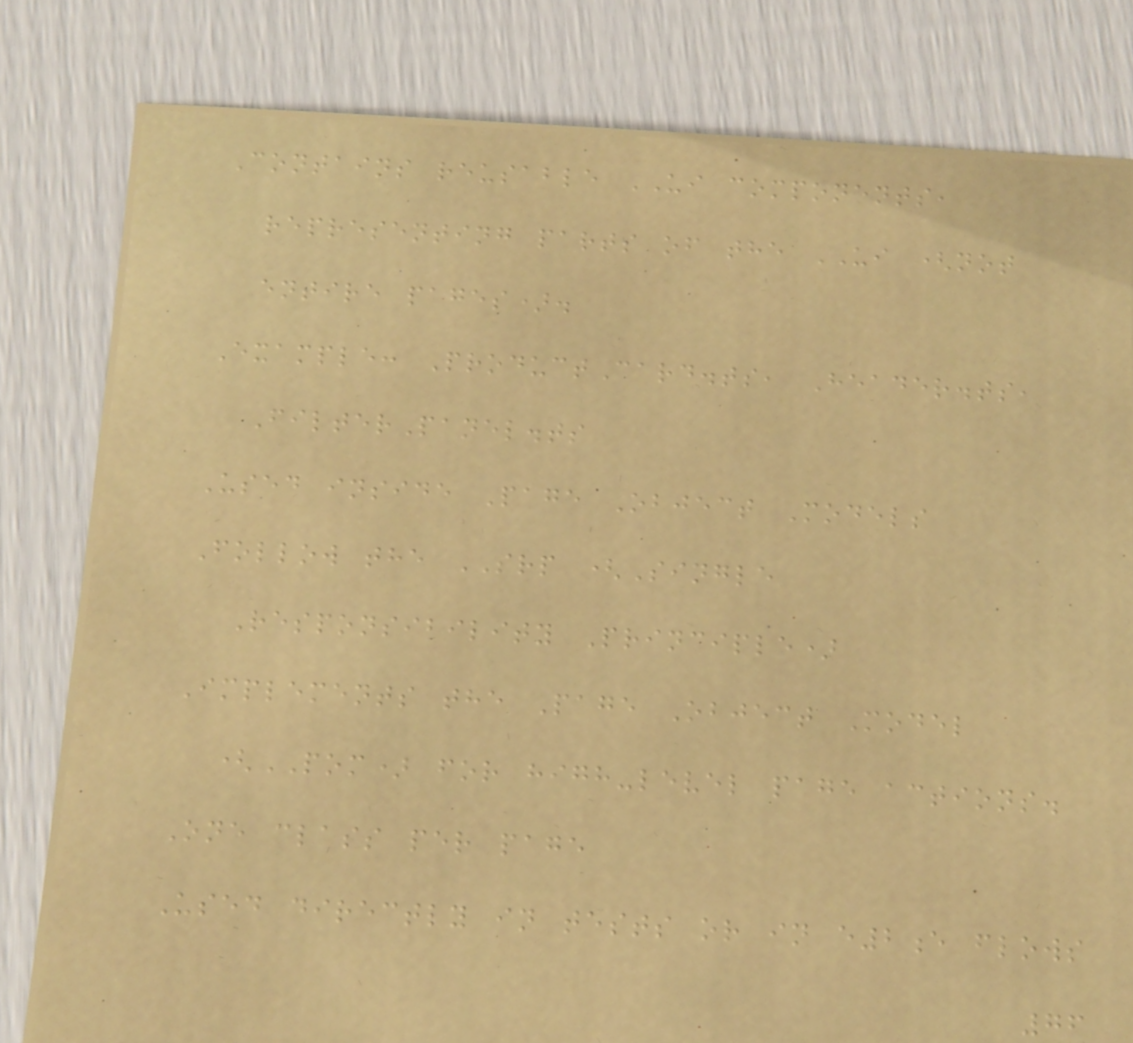Contains reusable UI components,
representing parts of the UI (not
entire pages).
Example: ProductCard.ts, Header.ts,
FilterPanel.ts
Used inside Page Object Models
Follow the SRP (Single
Responsibility Principle)
Implements the Page Object Model
(POM) for high-level page actions.
One class per page
Used directly in tests or in e2e flows
76
